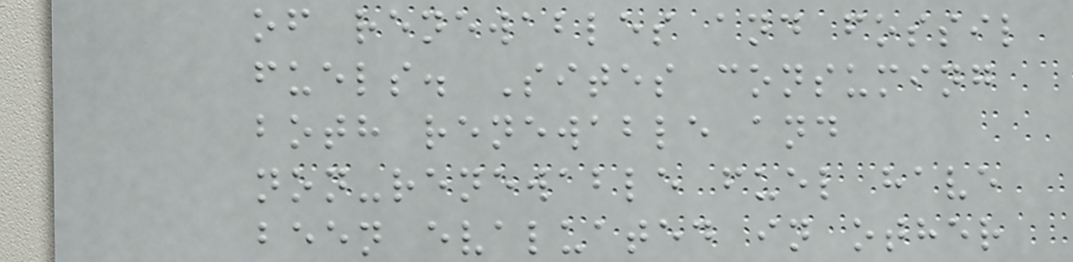of renewables and fossil
fuels. Sites consuming
both renewable and
non-renewable fuel have
been evaluated in other
